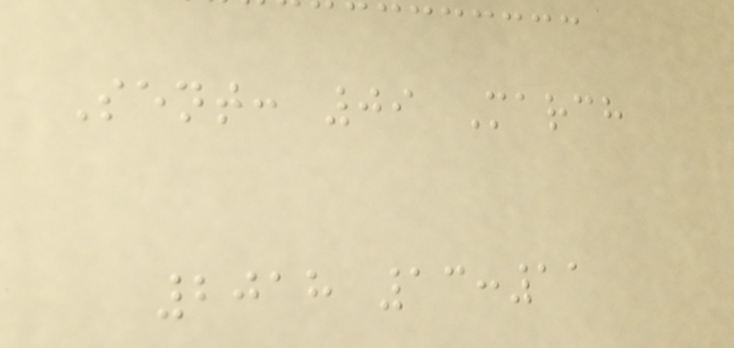Sent: 09 March
2018 13:11
